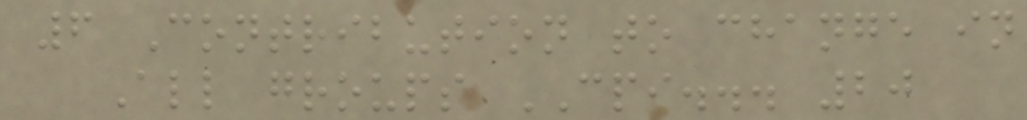6 Contribution to change in
All groups CPI... 20
